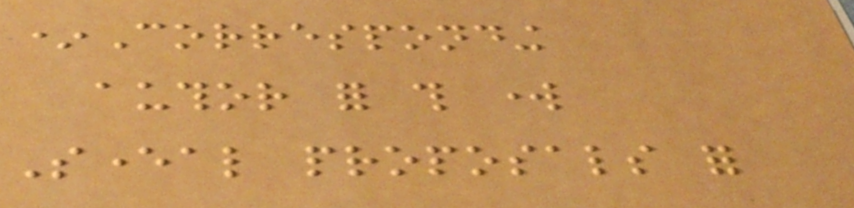*Corresponding
author for this work
Several proposals for
